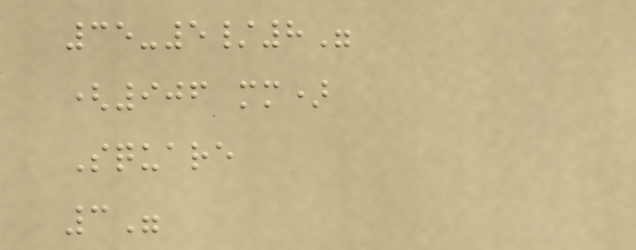35-5/8"
(906 mm)
Square
3"
